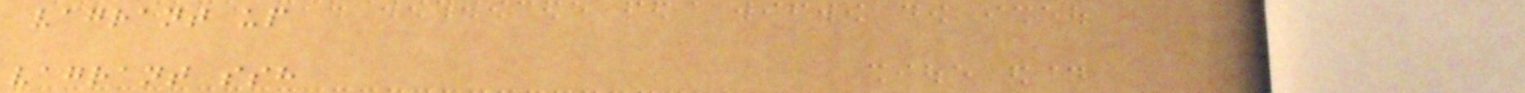vagrant up
vagrant ssh
